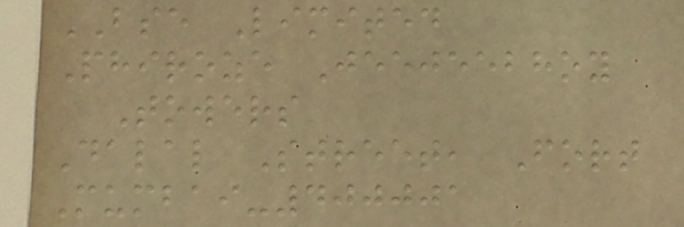BSE Limited
Phiroze Jeejeebhoy
Towers
Dalal Street, Fort
Mumbai-400001
